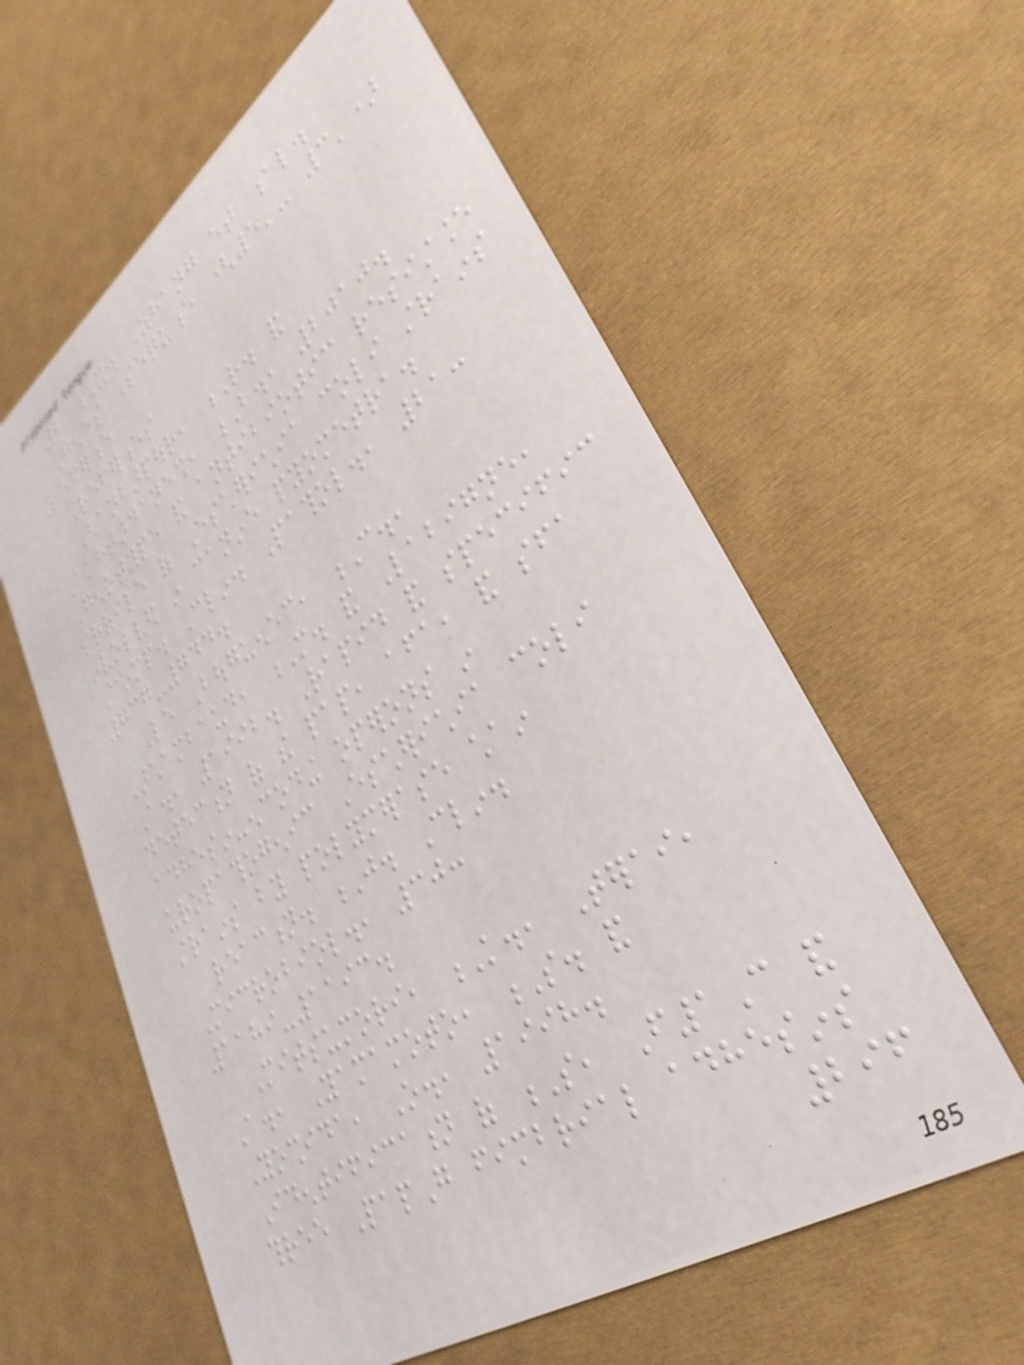2 X. Zhang et al.
Genes Sequence (5'- 3')
Reference
References
Ghanbarpour, R. and
Akhtardanesh, B., 2010.
Genotype and antibiotic resistance
profile of Escherichia coli strains
involved in canine pyometra.
Comp. Clin. Pathol., 21:
737-744.
Le Bouguenec, C.,
Archambaud, M. and Labigne,
A., 1992. Rapid and specific
detection of the pap, afa, and sfa
adhesin-encoding operons in
uropathogenic Escherichia coli
strains by polymerase chain
reaction. J. Clin.
Microbiol., 30:
1189-1193.
Mitsumori, K., Terai,
A., Yamamoto, S. and
Yoshida, O., 1998.
Identification of S, F1C and
three PapG fimbrial adhesins
296
